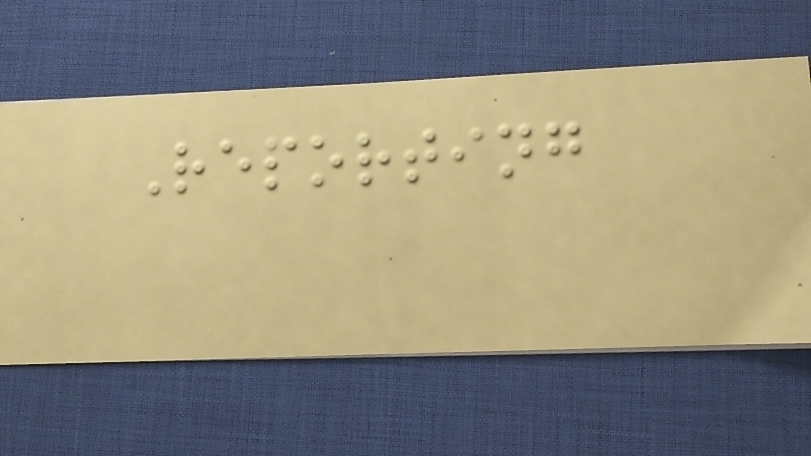Reporting
